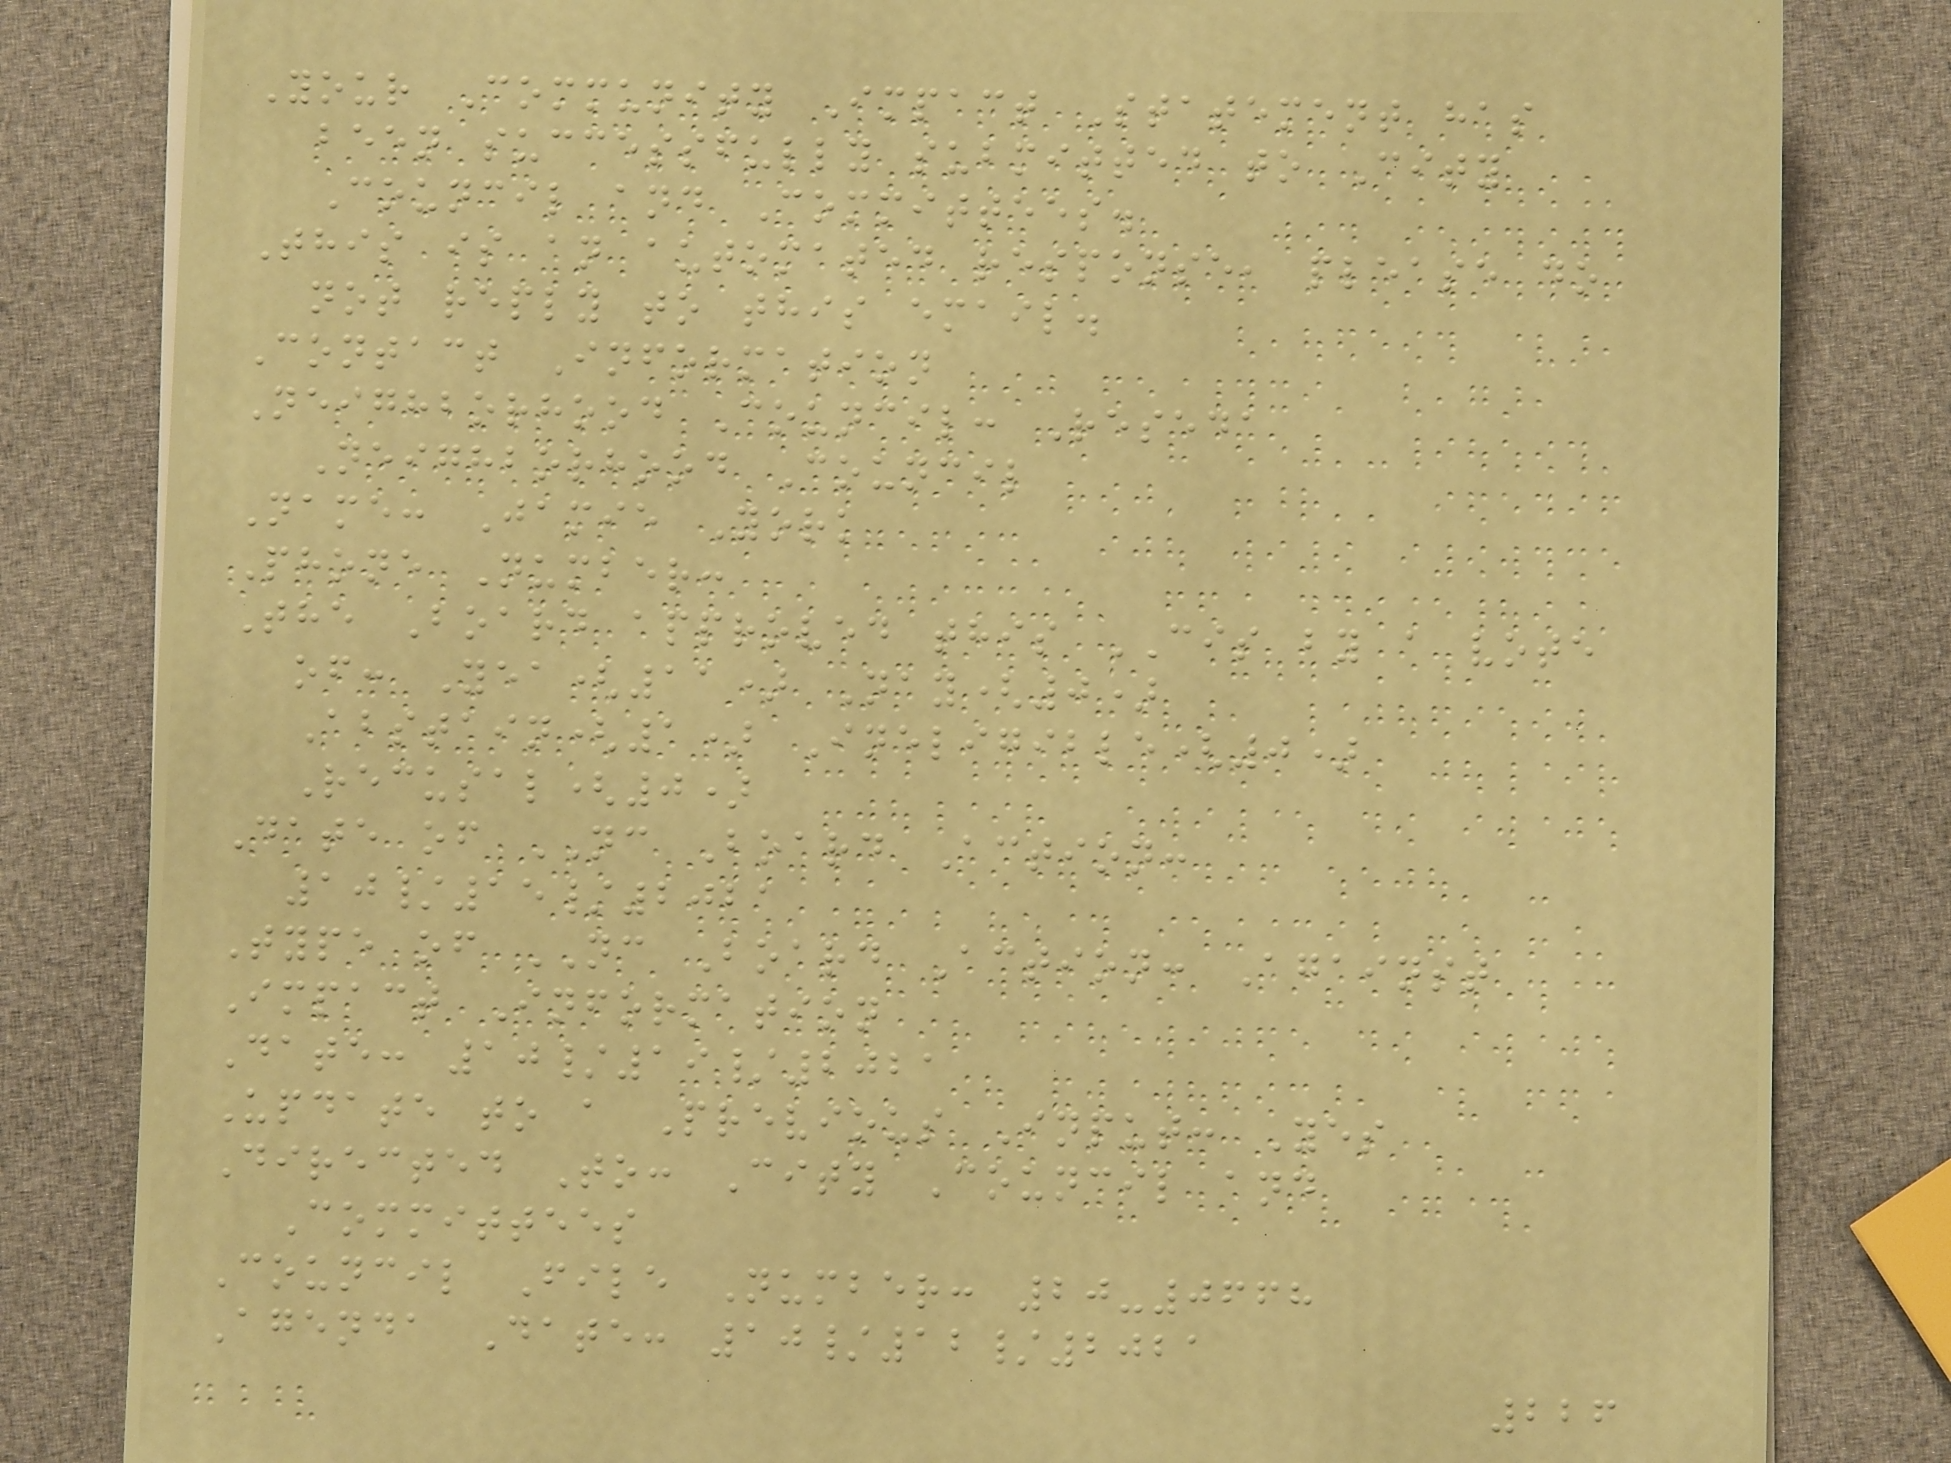Your Community Impact Statement has
been successfully submitted to City
Council and Committees.
This is an automated response, please do
not reply to this email.
Contact Information
Neighborhood Council: Reseda
Neighborhood Council
Name: Jamie York
Phone Number:
The Board approved this CIS by a vote
of: Yea(11) Nay(0)
Abstain(1) Ineligible(0)
Recusal(0)
Date of NC Board Action:
10/15/2021
Type of NC Board Action: Against
Impact Information
Date: 10/19/2021
Update to a Previous Input: Yes
Directed To: City Council and
Committees
Council File Number: 20-0668
Agenda Date: 10/12/2021
226
